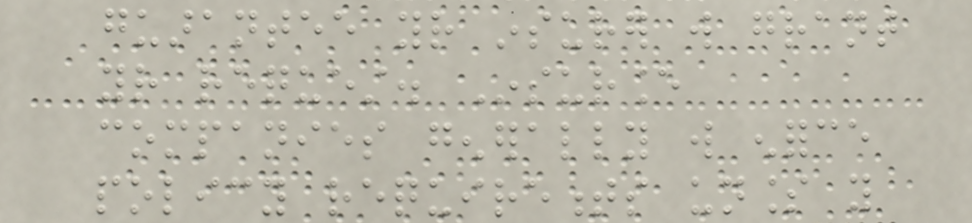guarantee your insurer will grant
your request. Insurance
companies generally will enforce
policy requirements unless you
